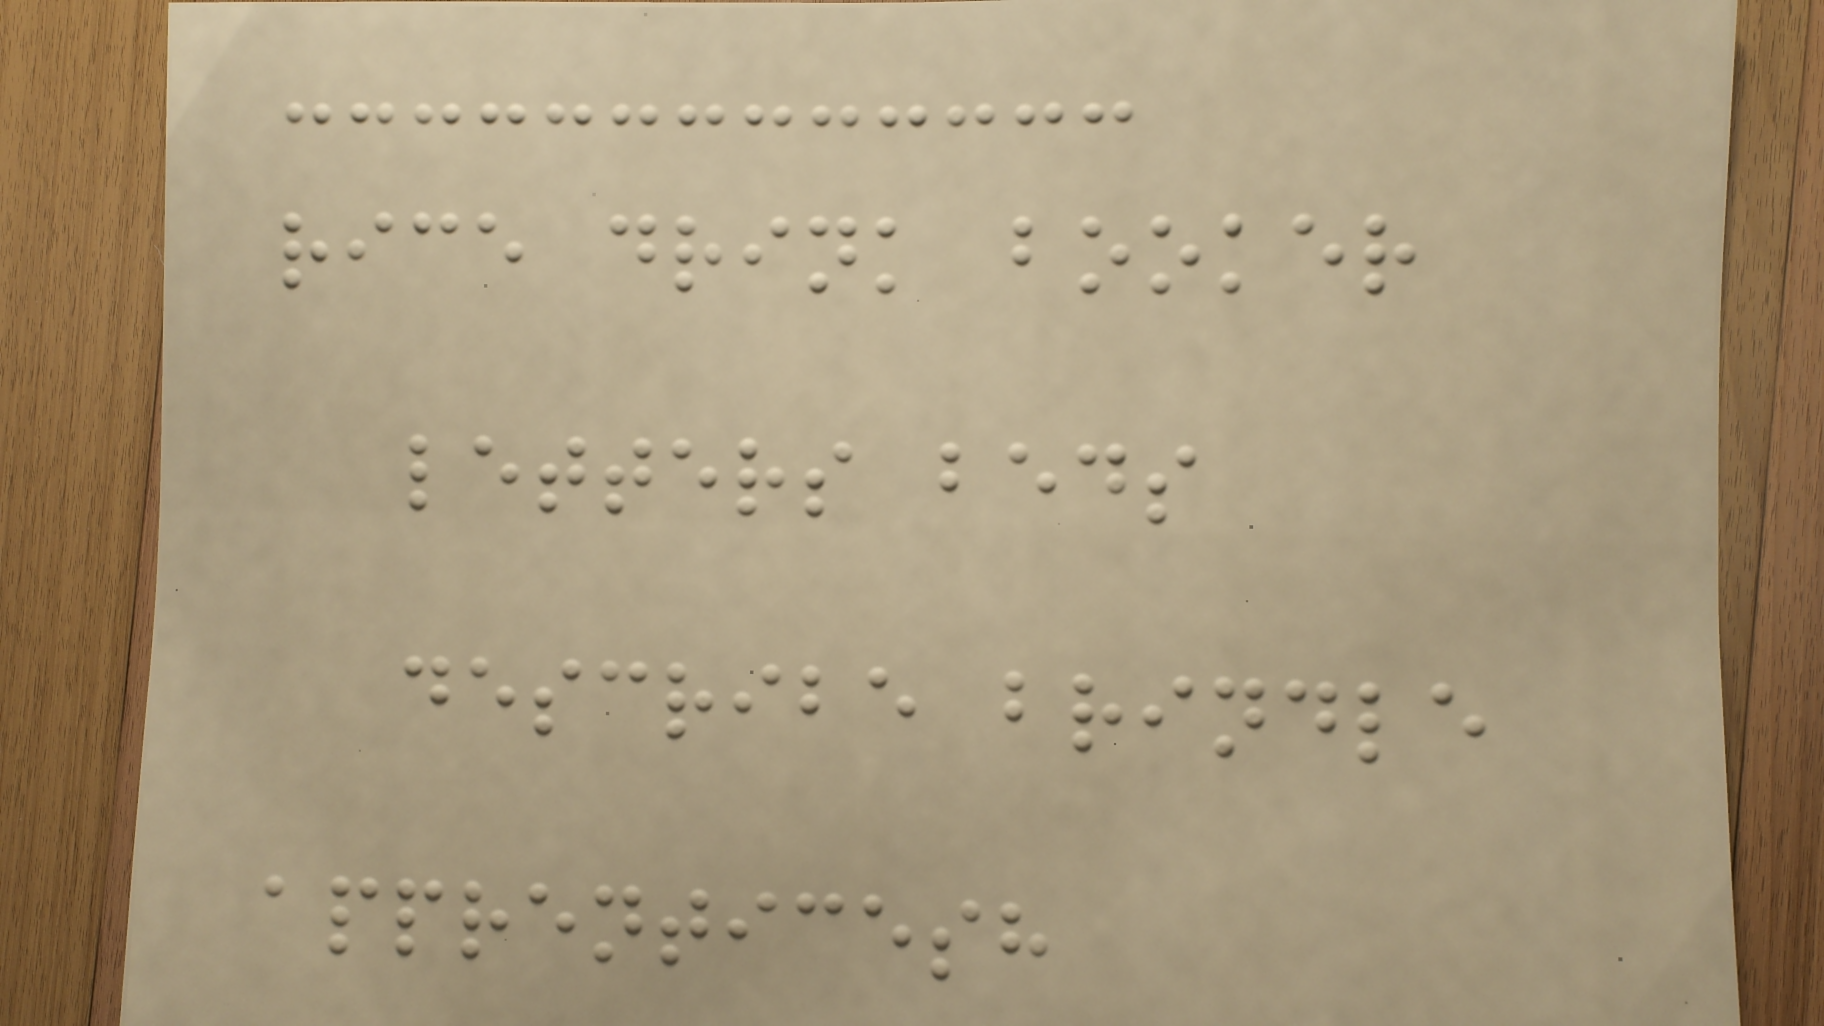rice drink booker
letters beds
describe brindle
apprenticesh
